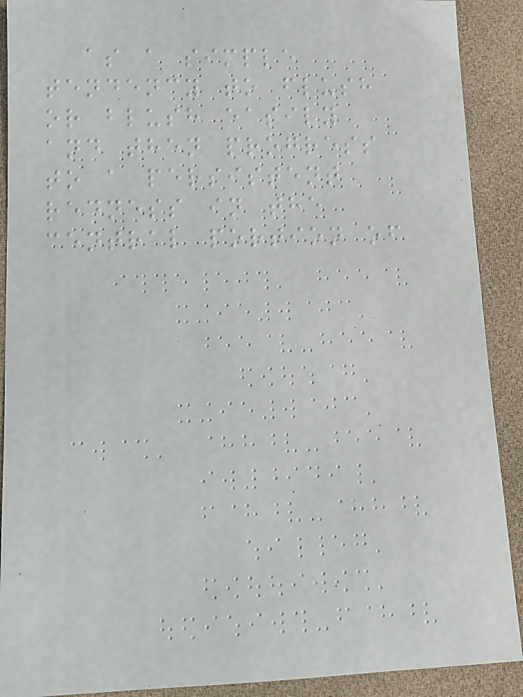as a simple
tendency to flush
or blush easily
and then progress
to a persistent
redness in the
central portion of
